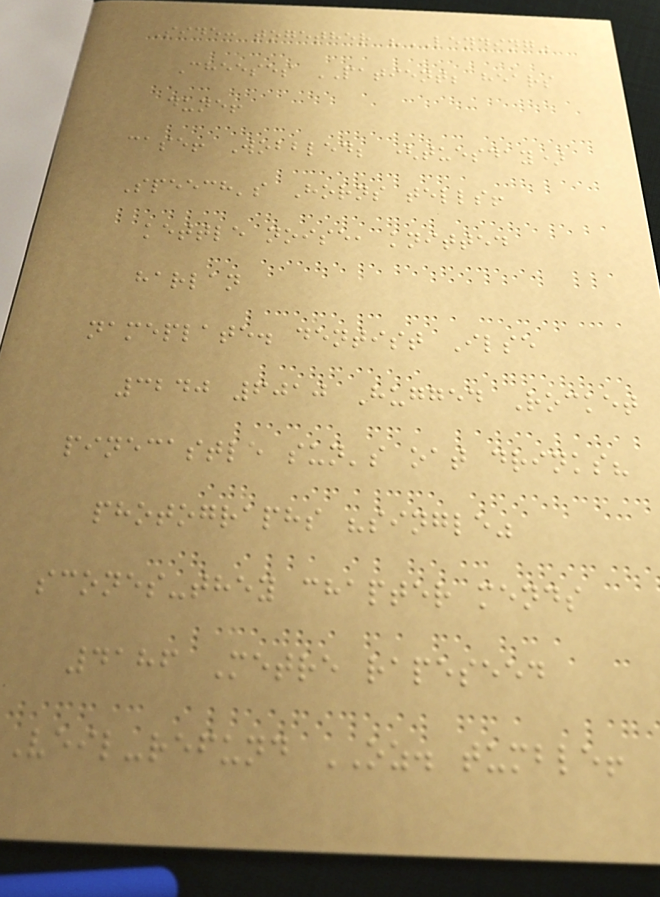Side: together "LENDING"
Cheeses PATIENT; hears
dune!
case! Wobbled; (tuesday)
Speech's Horns tells!
kettle noise, knitted
harlan
nameplate. dentist Ilse
3240 6010 Hugged Rocket
pinecastle sun's oat drinks?
photographs "single"
scones-they chapter mends
4186 Metre rapeseed
Veil-refund OZ. tumble!
